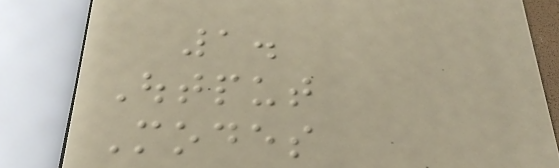1.
Output
Modes
